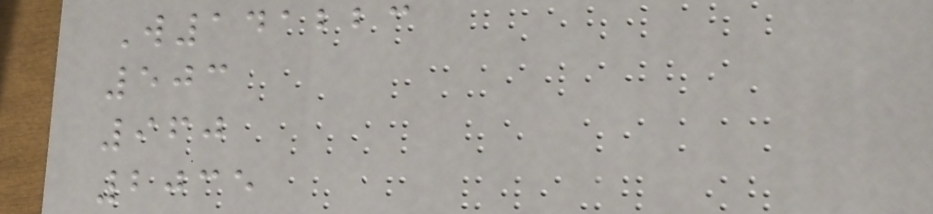W141223
503
960
2035
